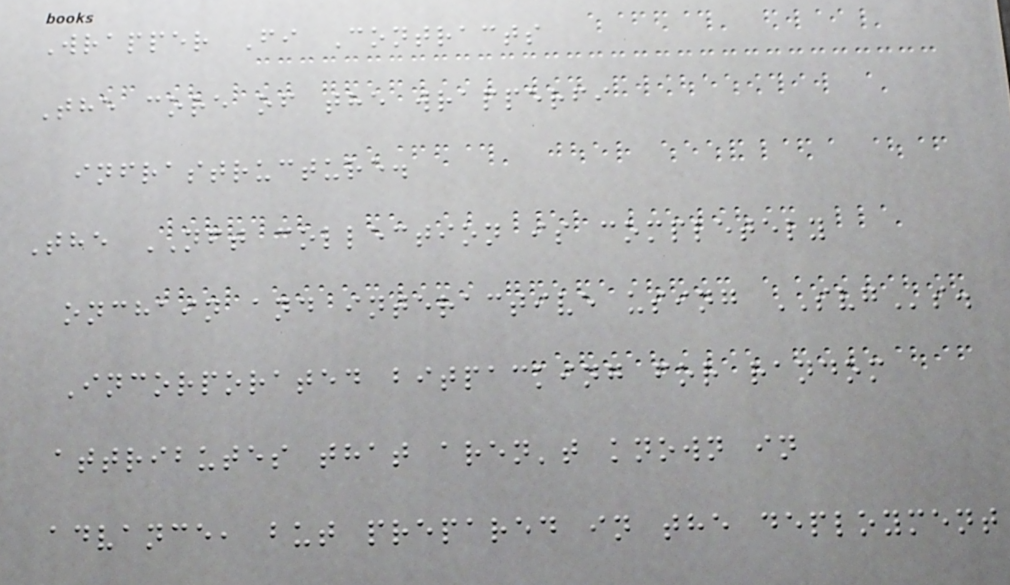Wrapper Fi Contracts
The core of the wrapperfi
infrastructure.
The NFT collection is completely
onchain and interactive using SVGs.
Incorporated bitpacking for random
attributes that aren't known in
advance, but prepared in the deployment
